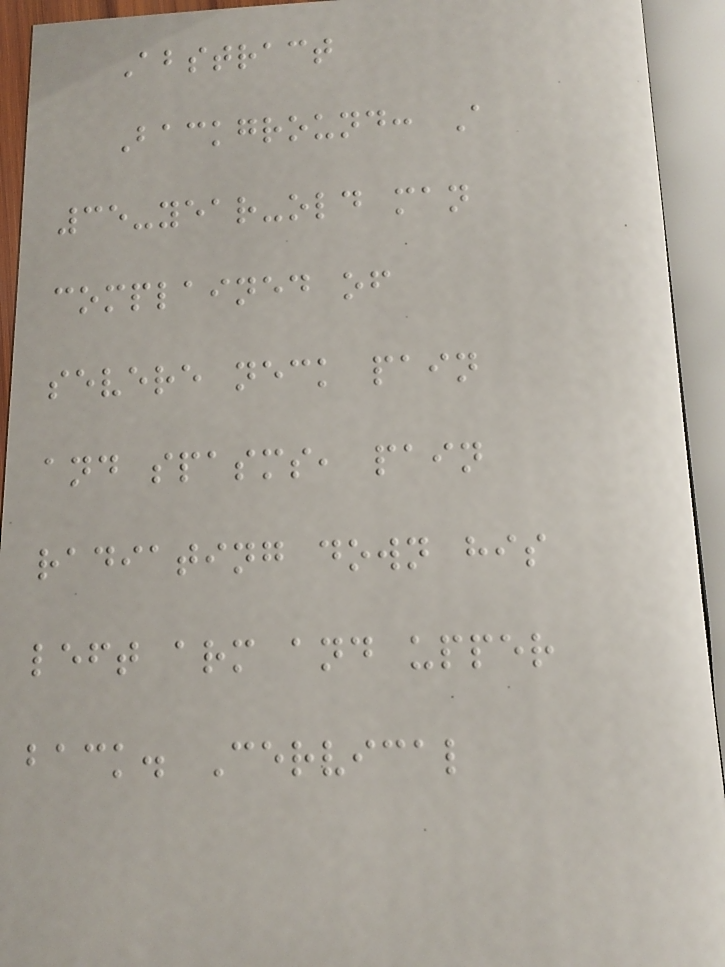Abstract
Background: A
35-year-old man
complained of
severe neck pain
and spasms, pain
radiating down his
left arm and upper
back. Cervical
